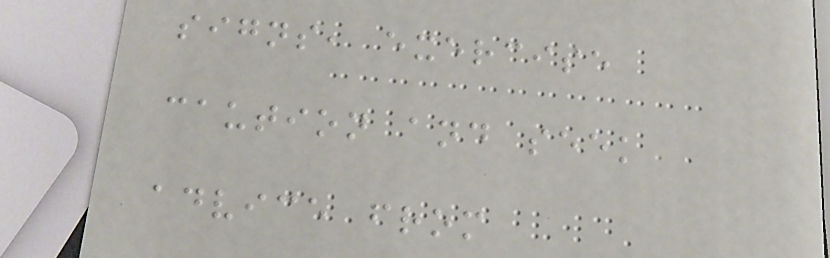signs, exercise
caution and seek
advice from
